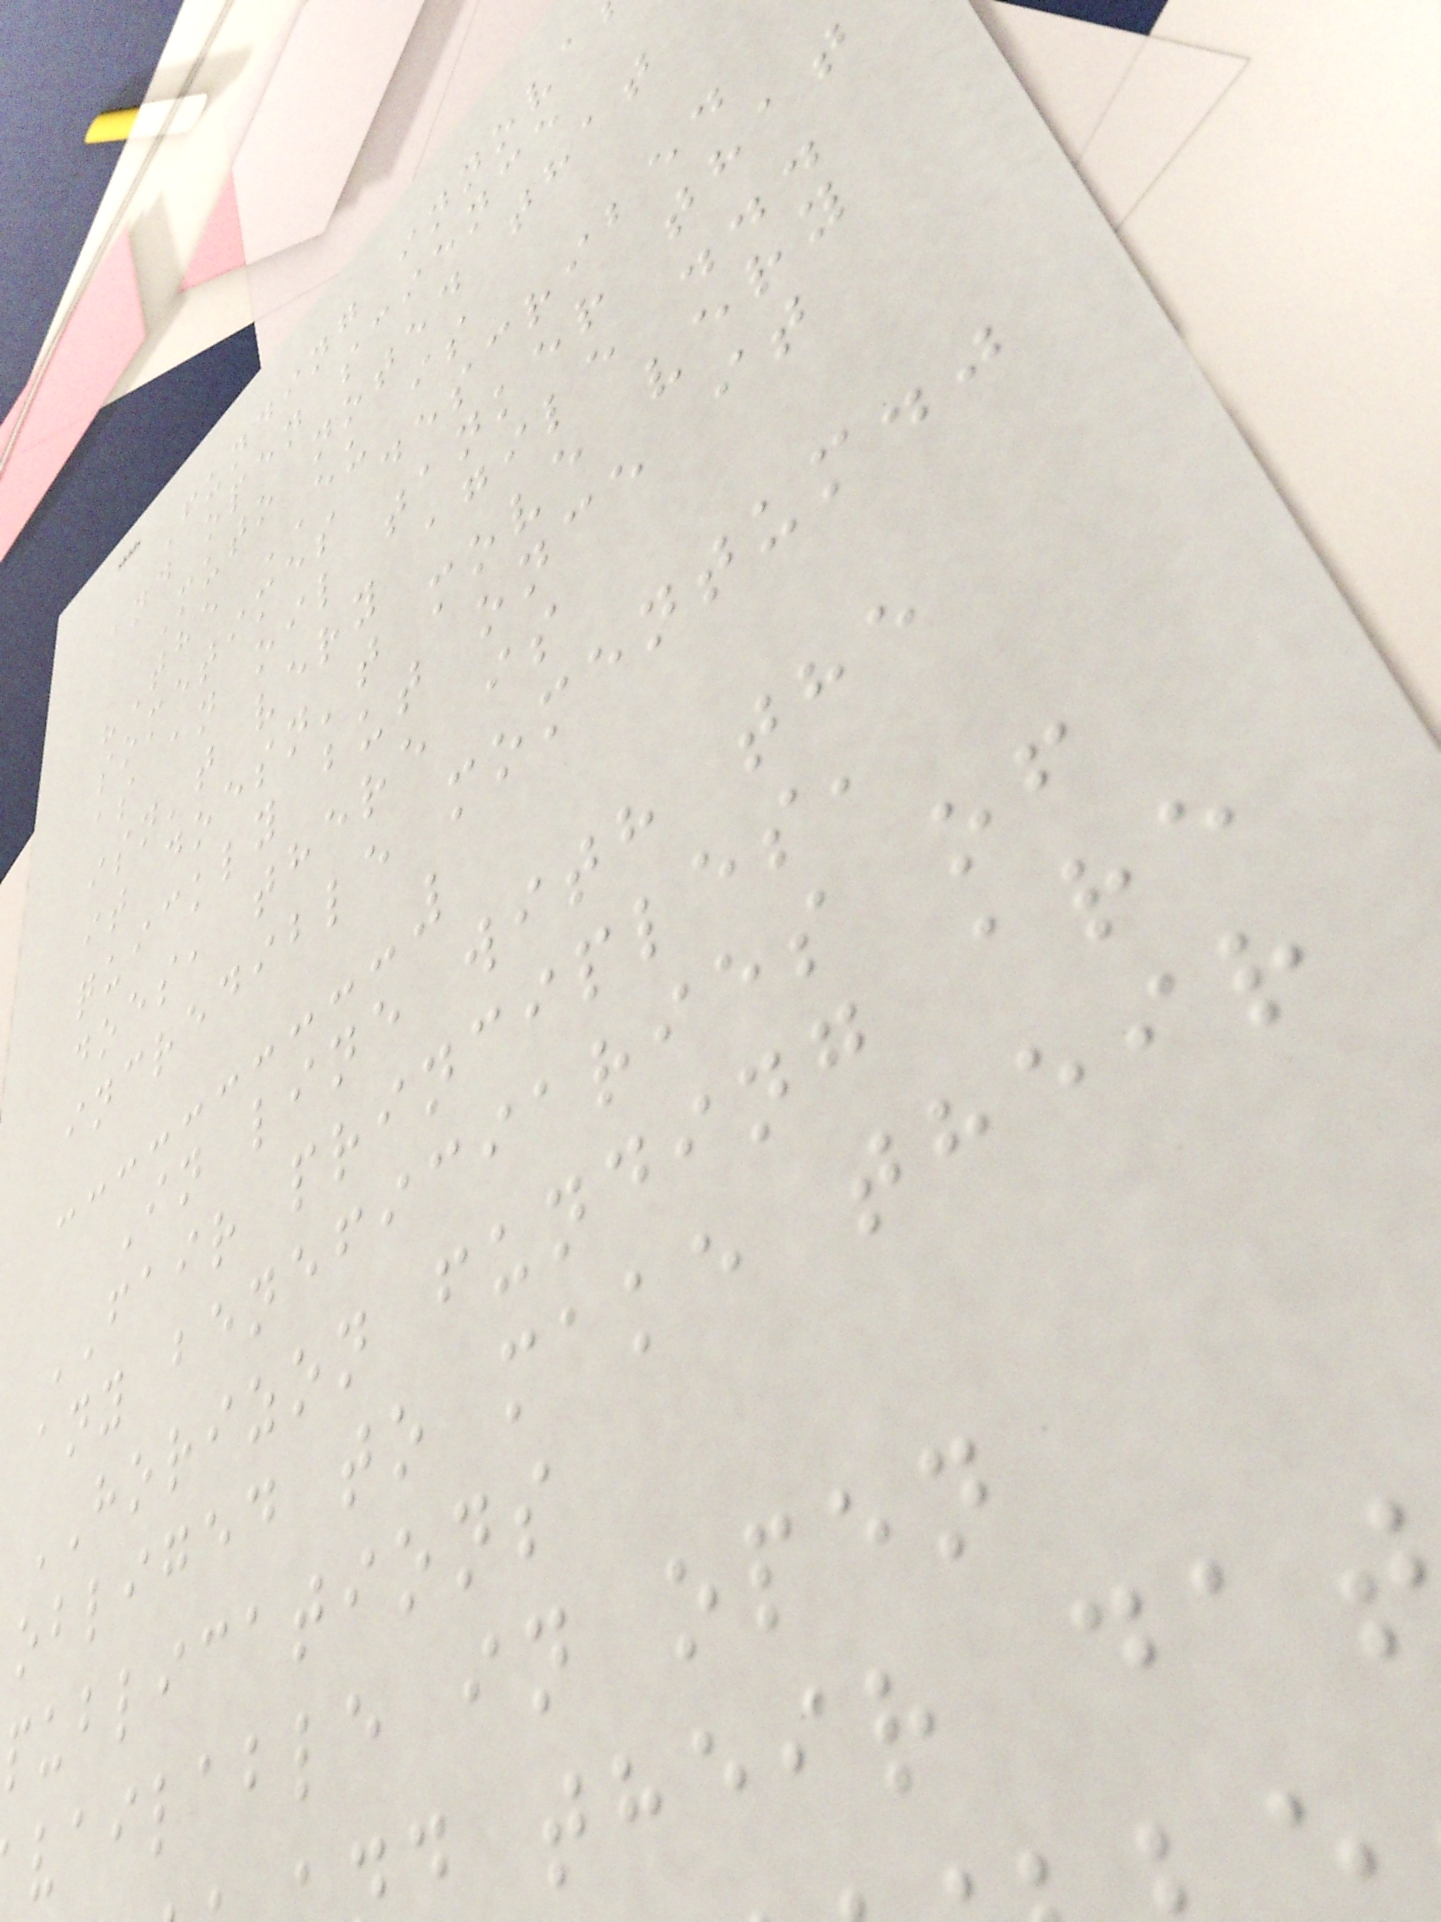Funding innova
and open science
Muto noted that
"The EU is
sometimes described
as an oil tanker that
isn't very agile ...
it doesn't move very
quickly but once it
does, there is
incredible momentum."
In line with the
FAIR principles,
any beneficiaries of
HORIZON funding are
obliged to make their
publications
vailable in open
d their da
